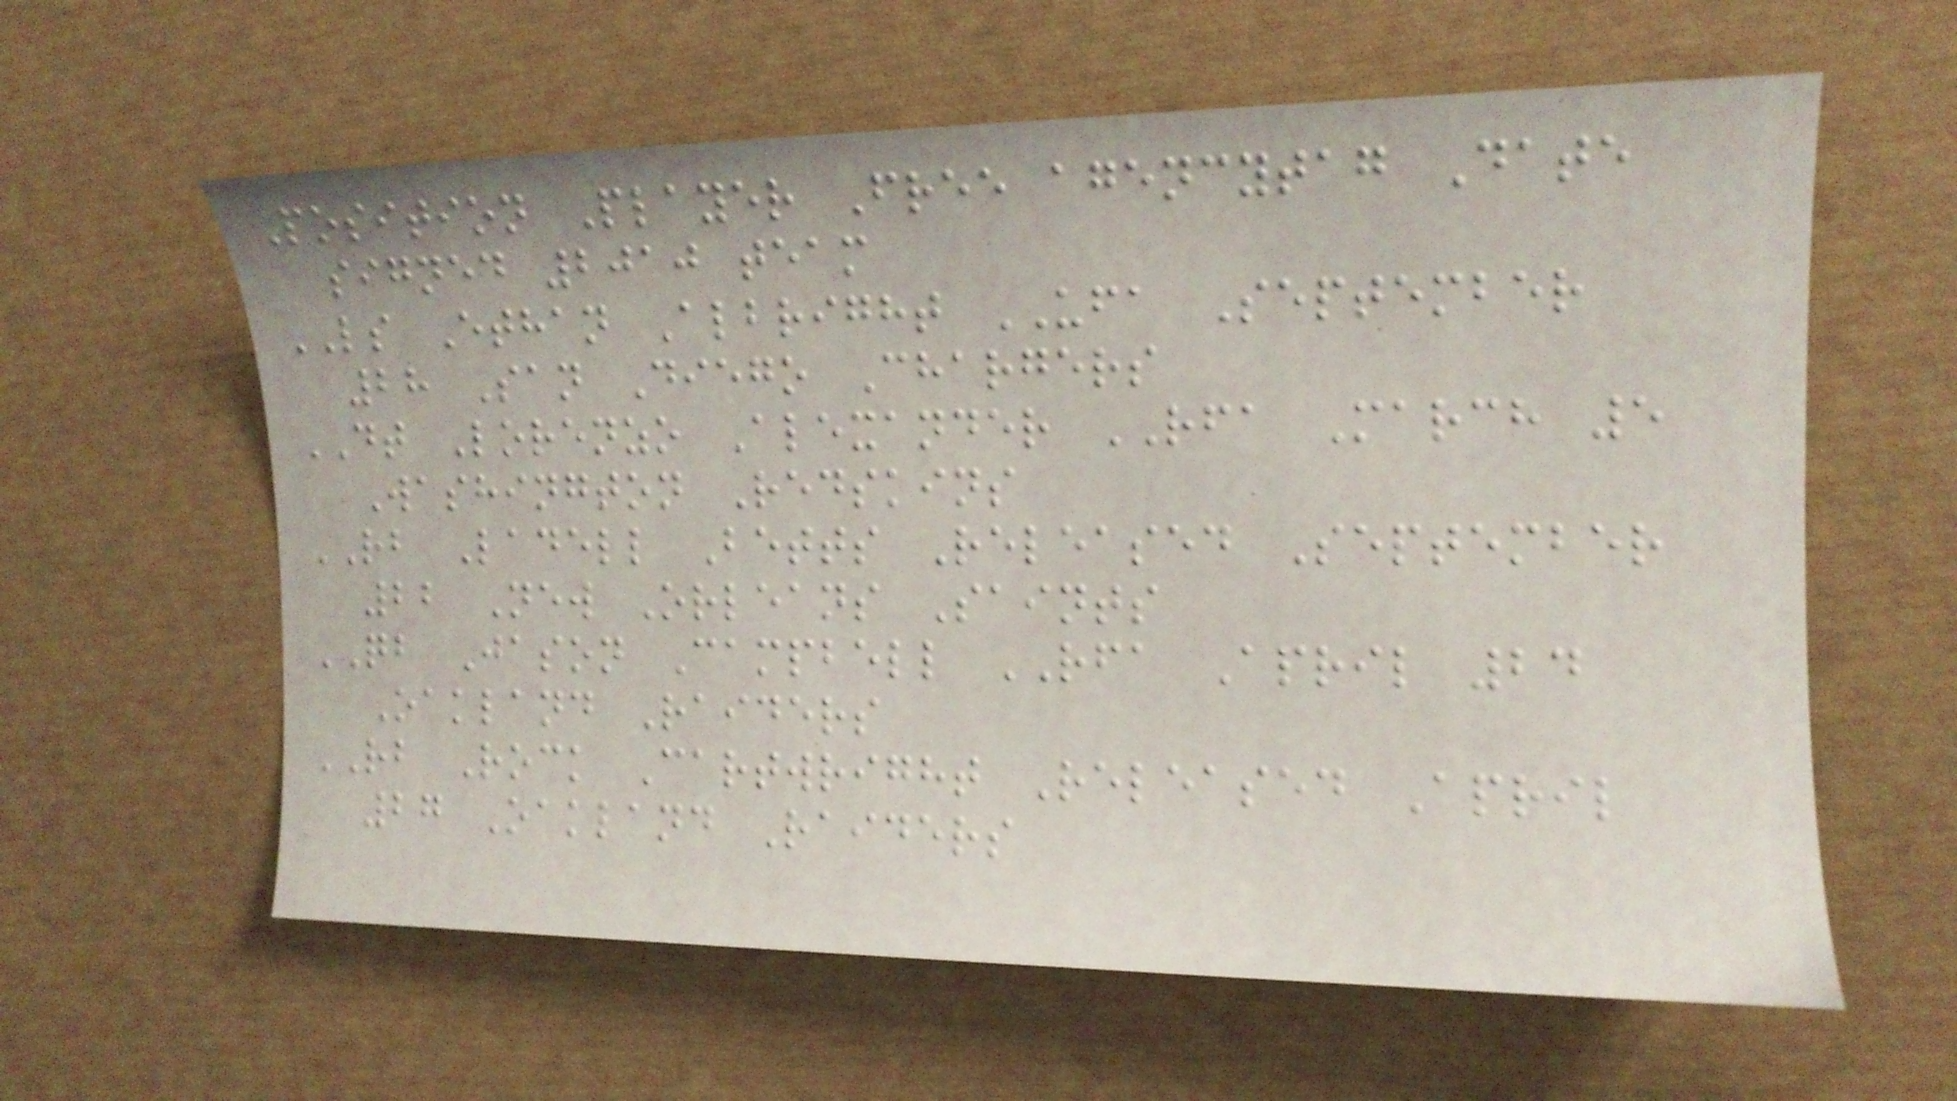Position Player Free agencytag Date
signed 2010 team
LS Ethan Albright UFA September
28 San Diego Chargers
DT Lorenzo Alexander RFA March 5
Washington Redskins
RB Ladell Betts Released September
22 New Orleans Saints
QB Jason Campbell RFA April 24
Oakland Raiders
RB Rock Cartwright Released April
27 Oakland Raiders
